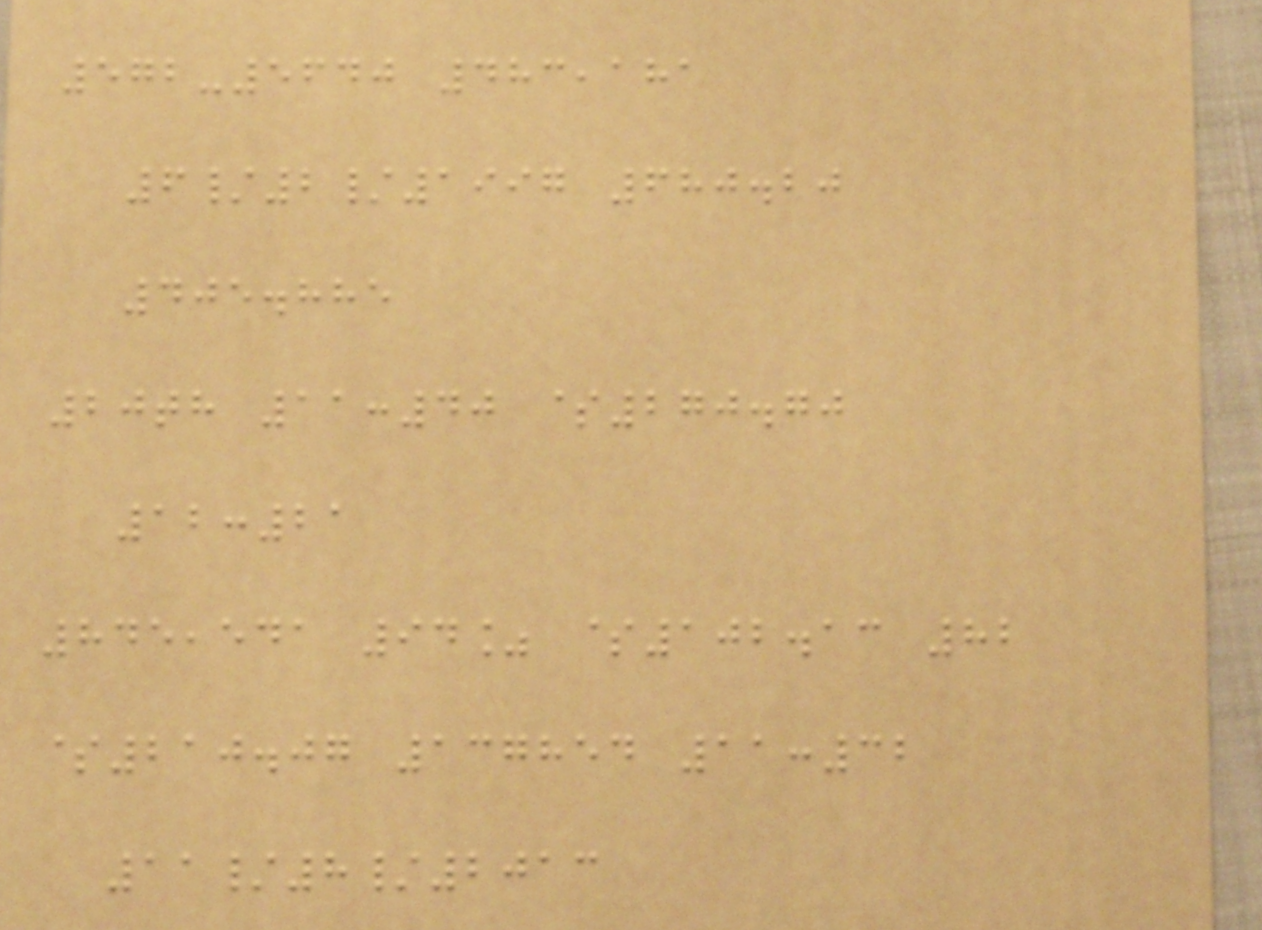572-5640 483,181
6/2/1997 680.20
405.885
20th 11:40 $270.70
12:21
845,541 94% $102.13 82
$210.07 137854 11:32
11/8/2013
